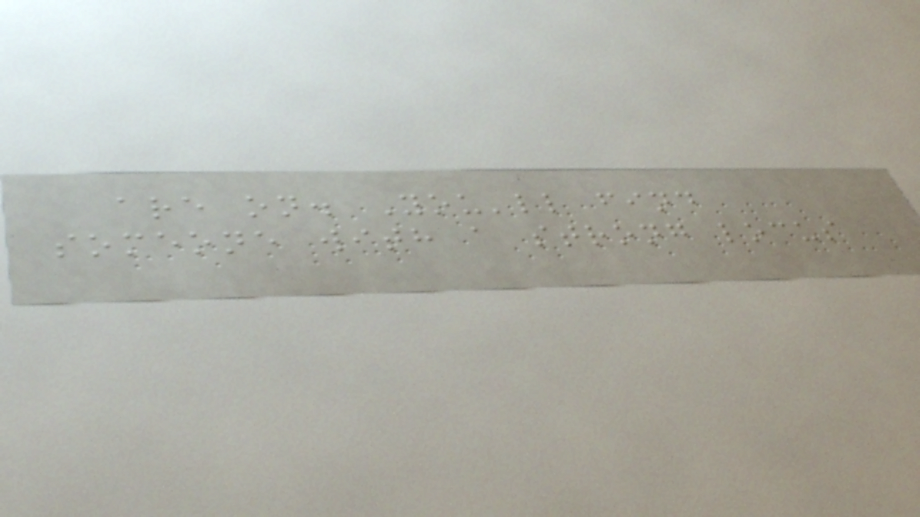are on. You'll find
someone with a strong locus
